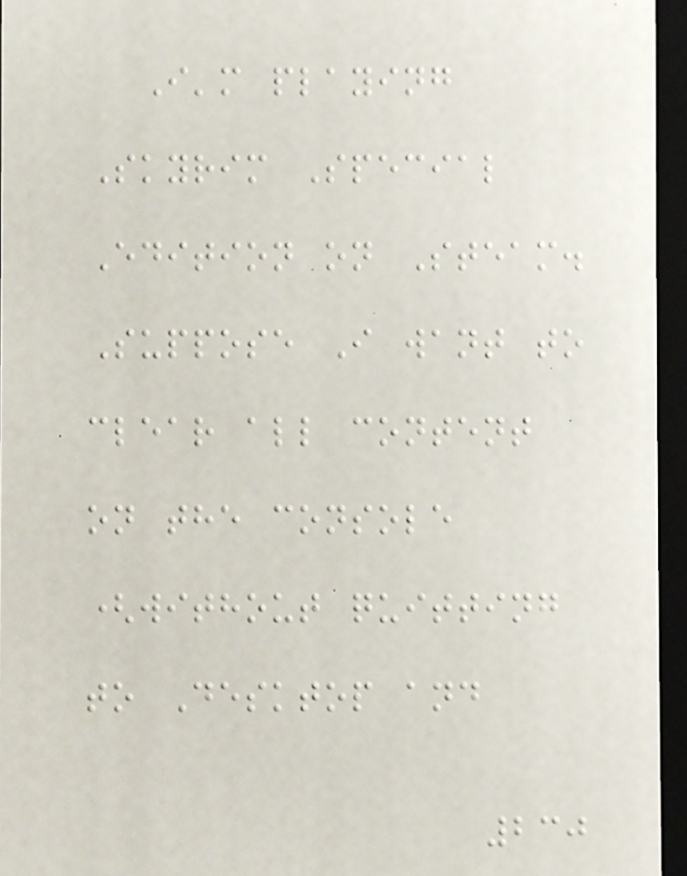I'm playing
Skyrim Special
Edition on Steam.
Suppose I want to
clear all content
on the console
(without quitting
to Desktop and
230
